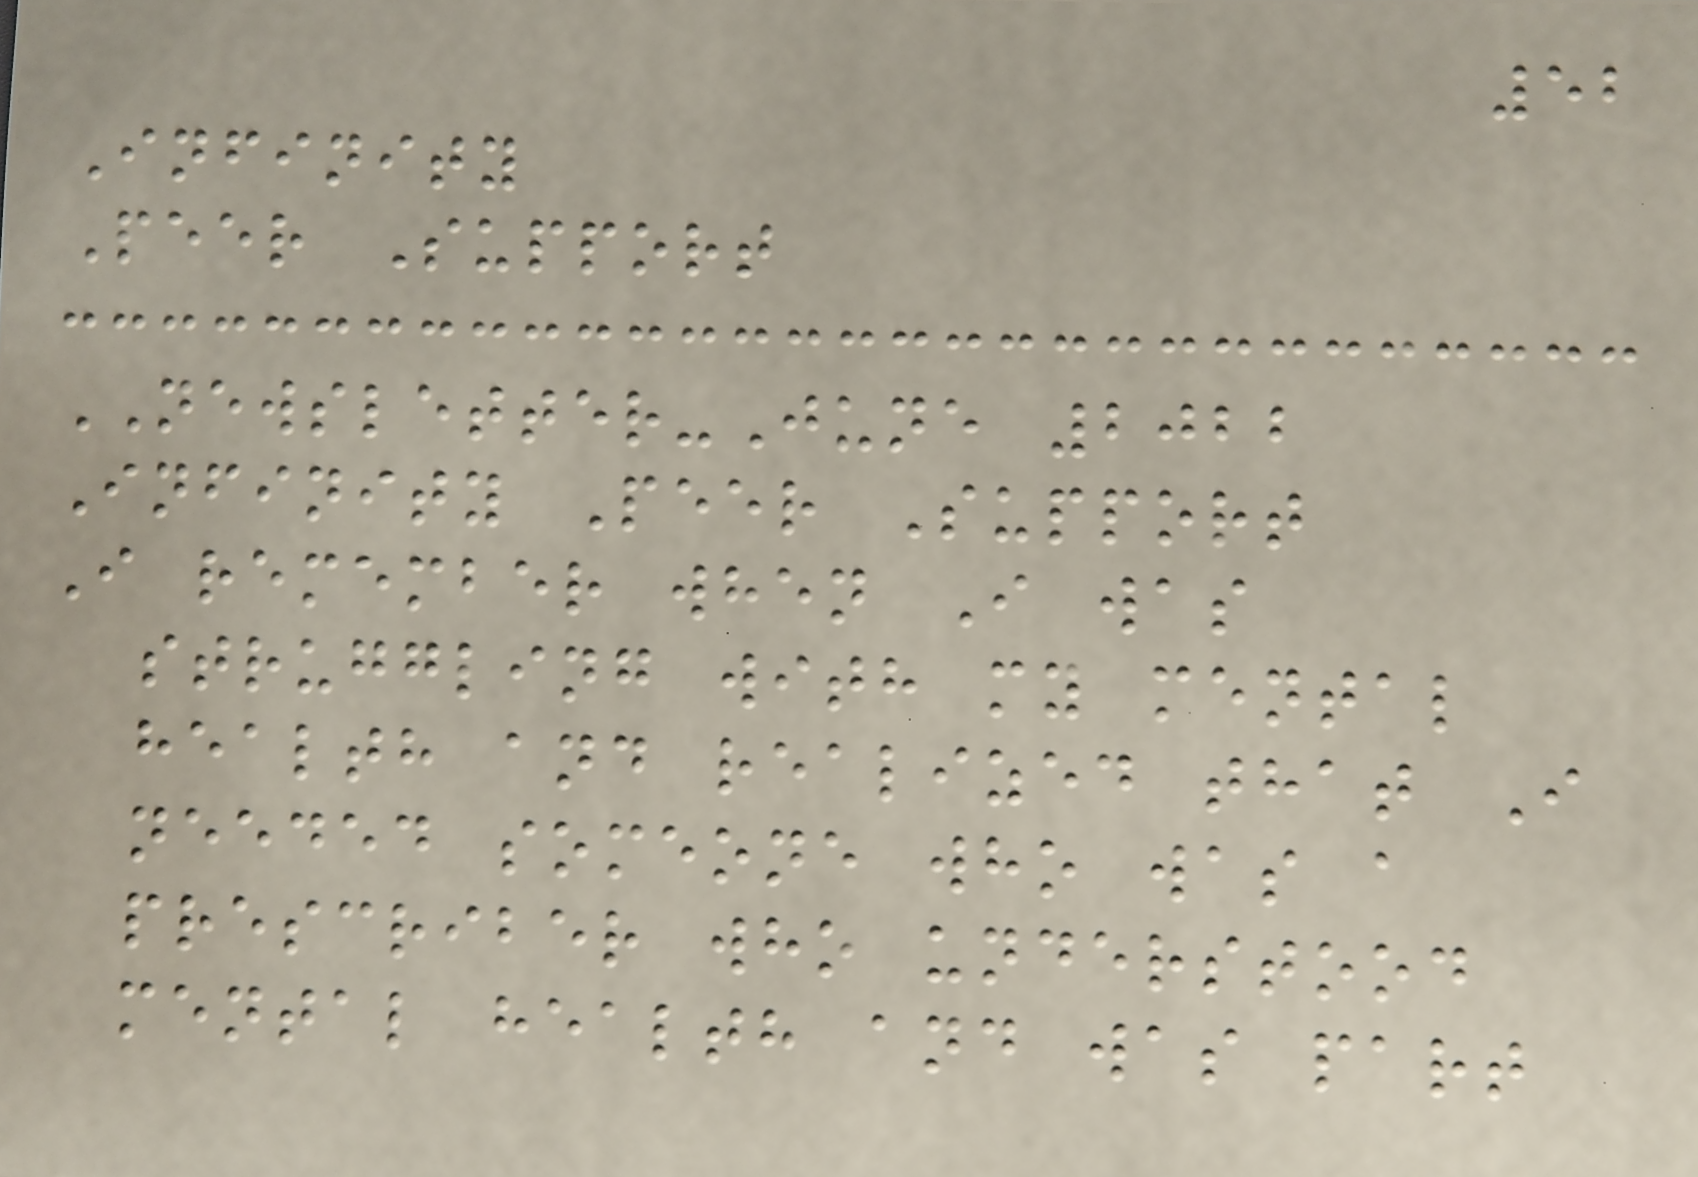52
Infinity
Peer Support
NEWSLETTER-June 2022
Infinity Peer Support
I remember when I was
struggling with my mental
health and realized that I
needed someone who was a
prescriber who understood
mental health and was part
